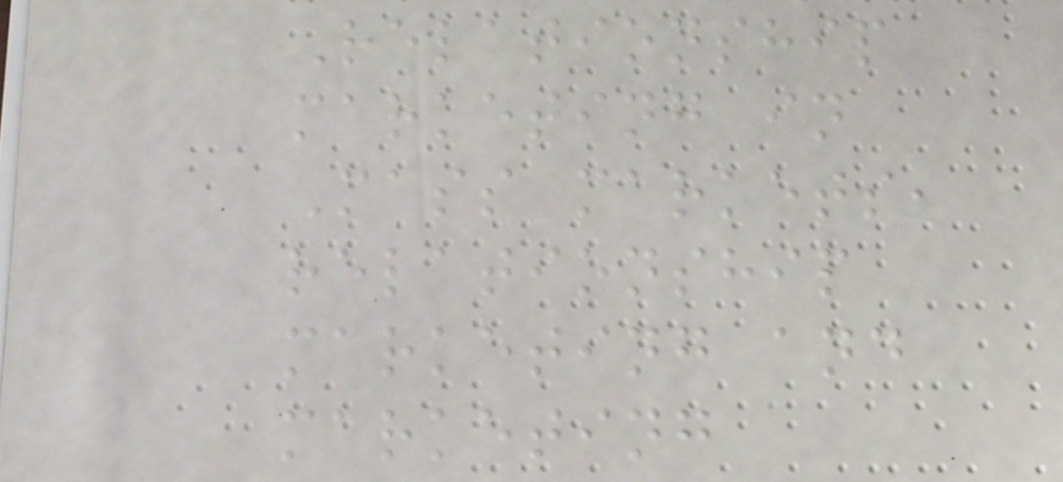Relationship
marketing in
Mass markets,
relationship
marketing and
marketing
